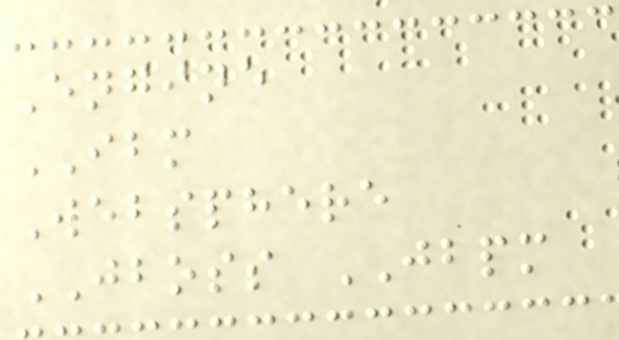Engine
IBM
Websphere
JBOSS JBPM
